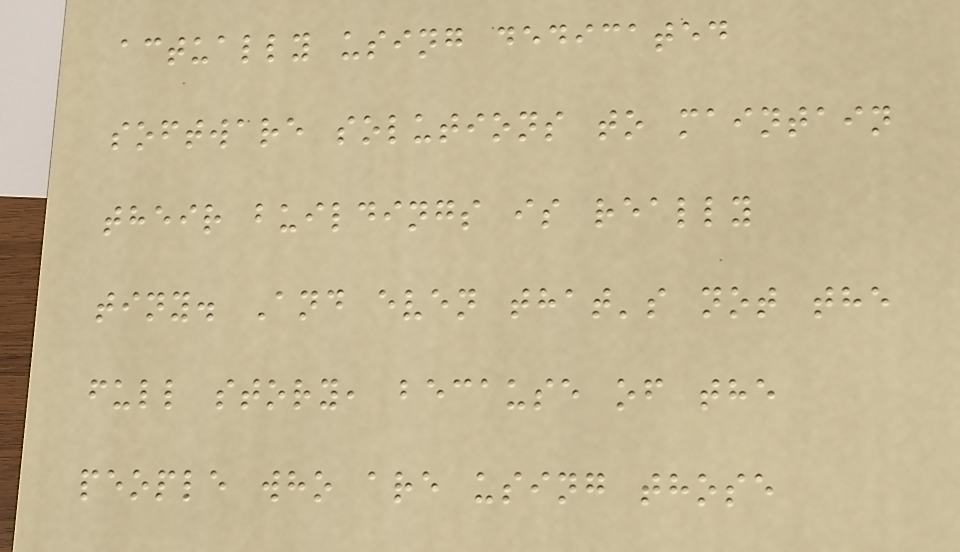actually using dedicated
software solutions to maintain
their buildings is really
tiny. And even that's not the
full story, because of the
people who are using those
